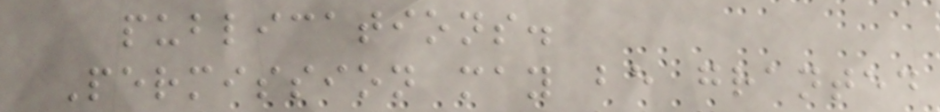publications.
Permission may be granted
